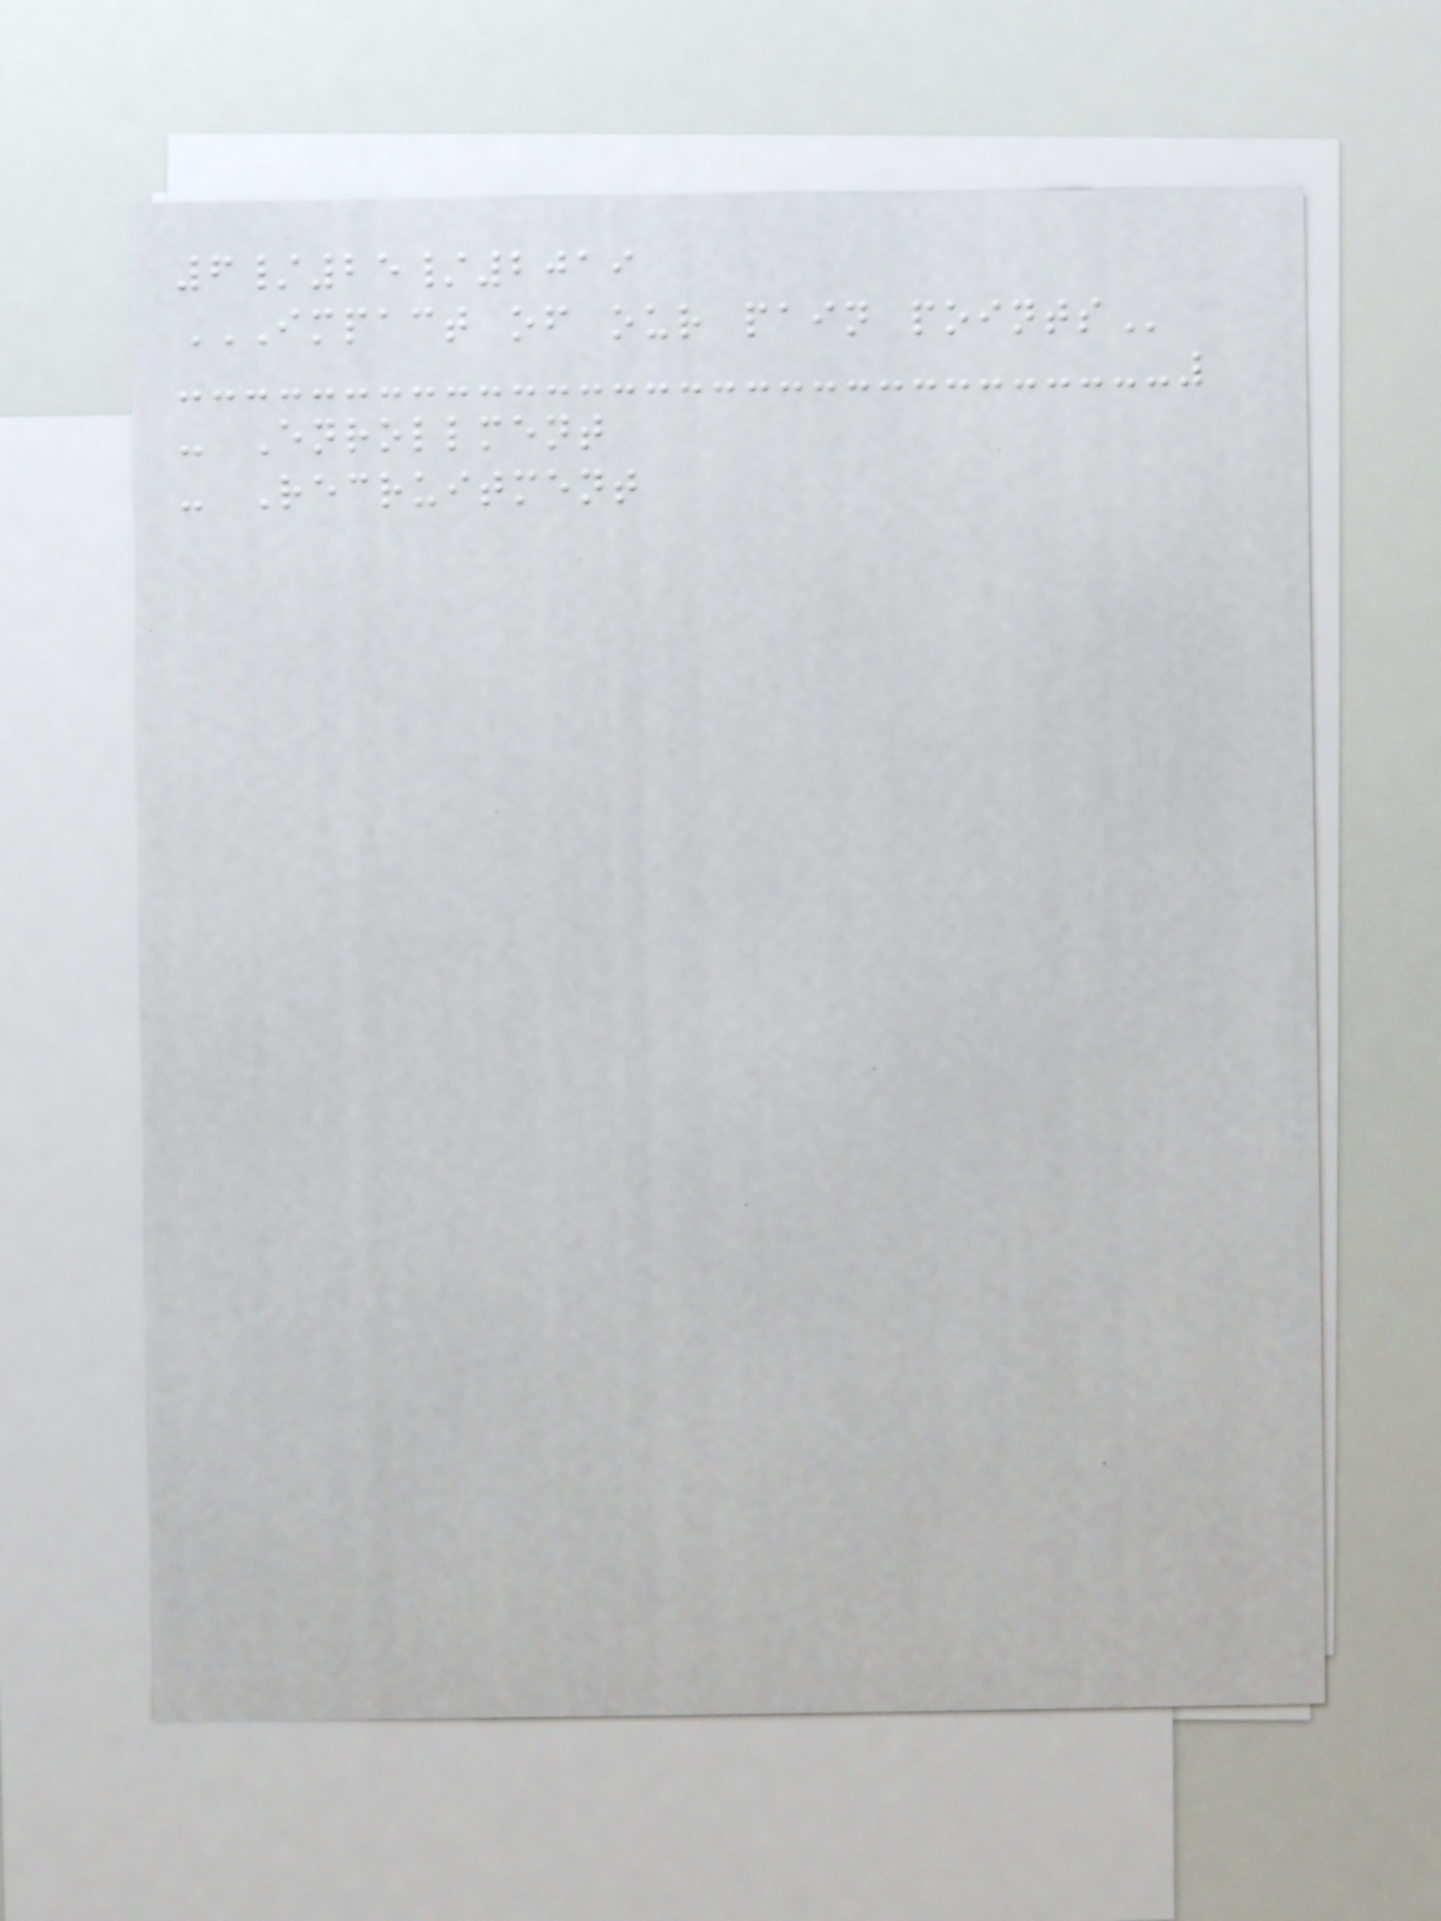6/25/2019
IMPACT OF OUR PAIN POINTS
- Enrollment
- Recruitment
